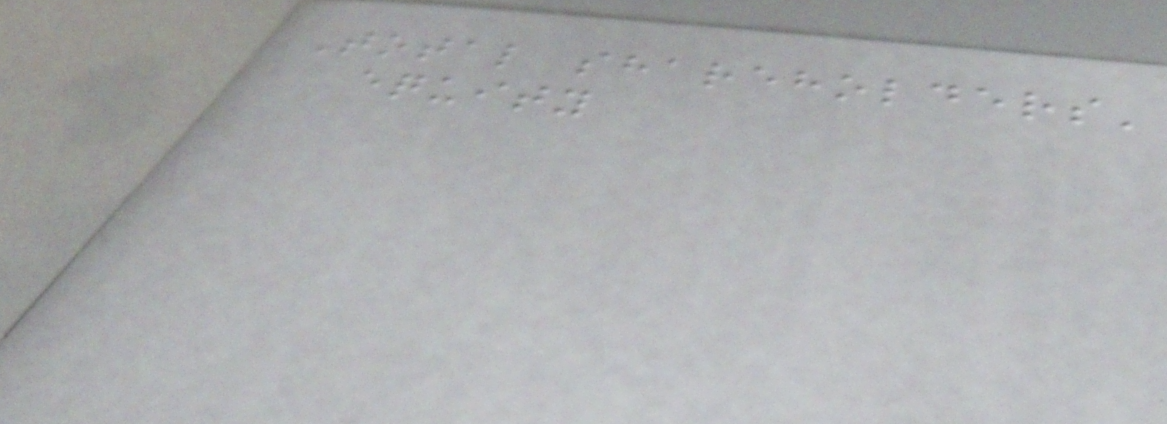Total shareholders'
equity
